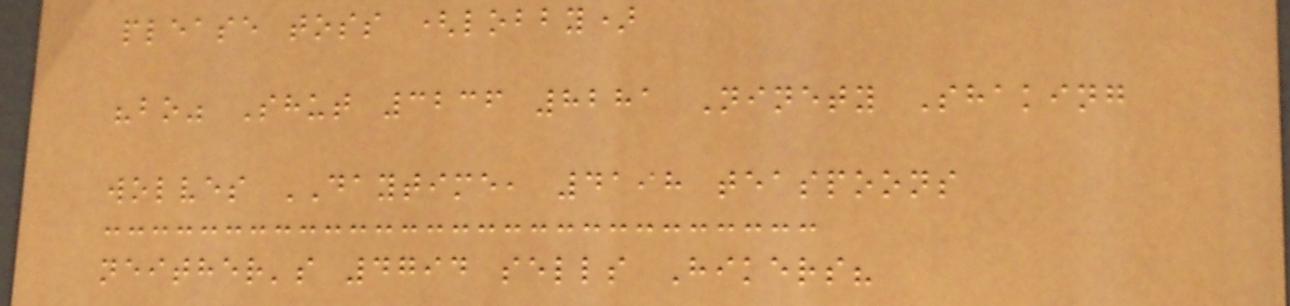please toss (lobby)
"bo" Shut 3236 8281 Ninety Shaking
wolves DAYTIME, 4198 teaspoons
neither's 4794 sells Hikers?
